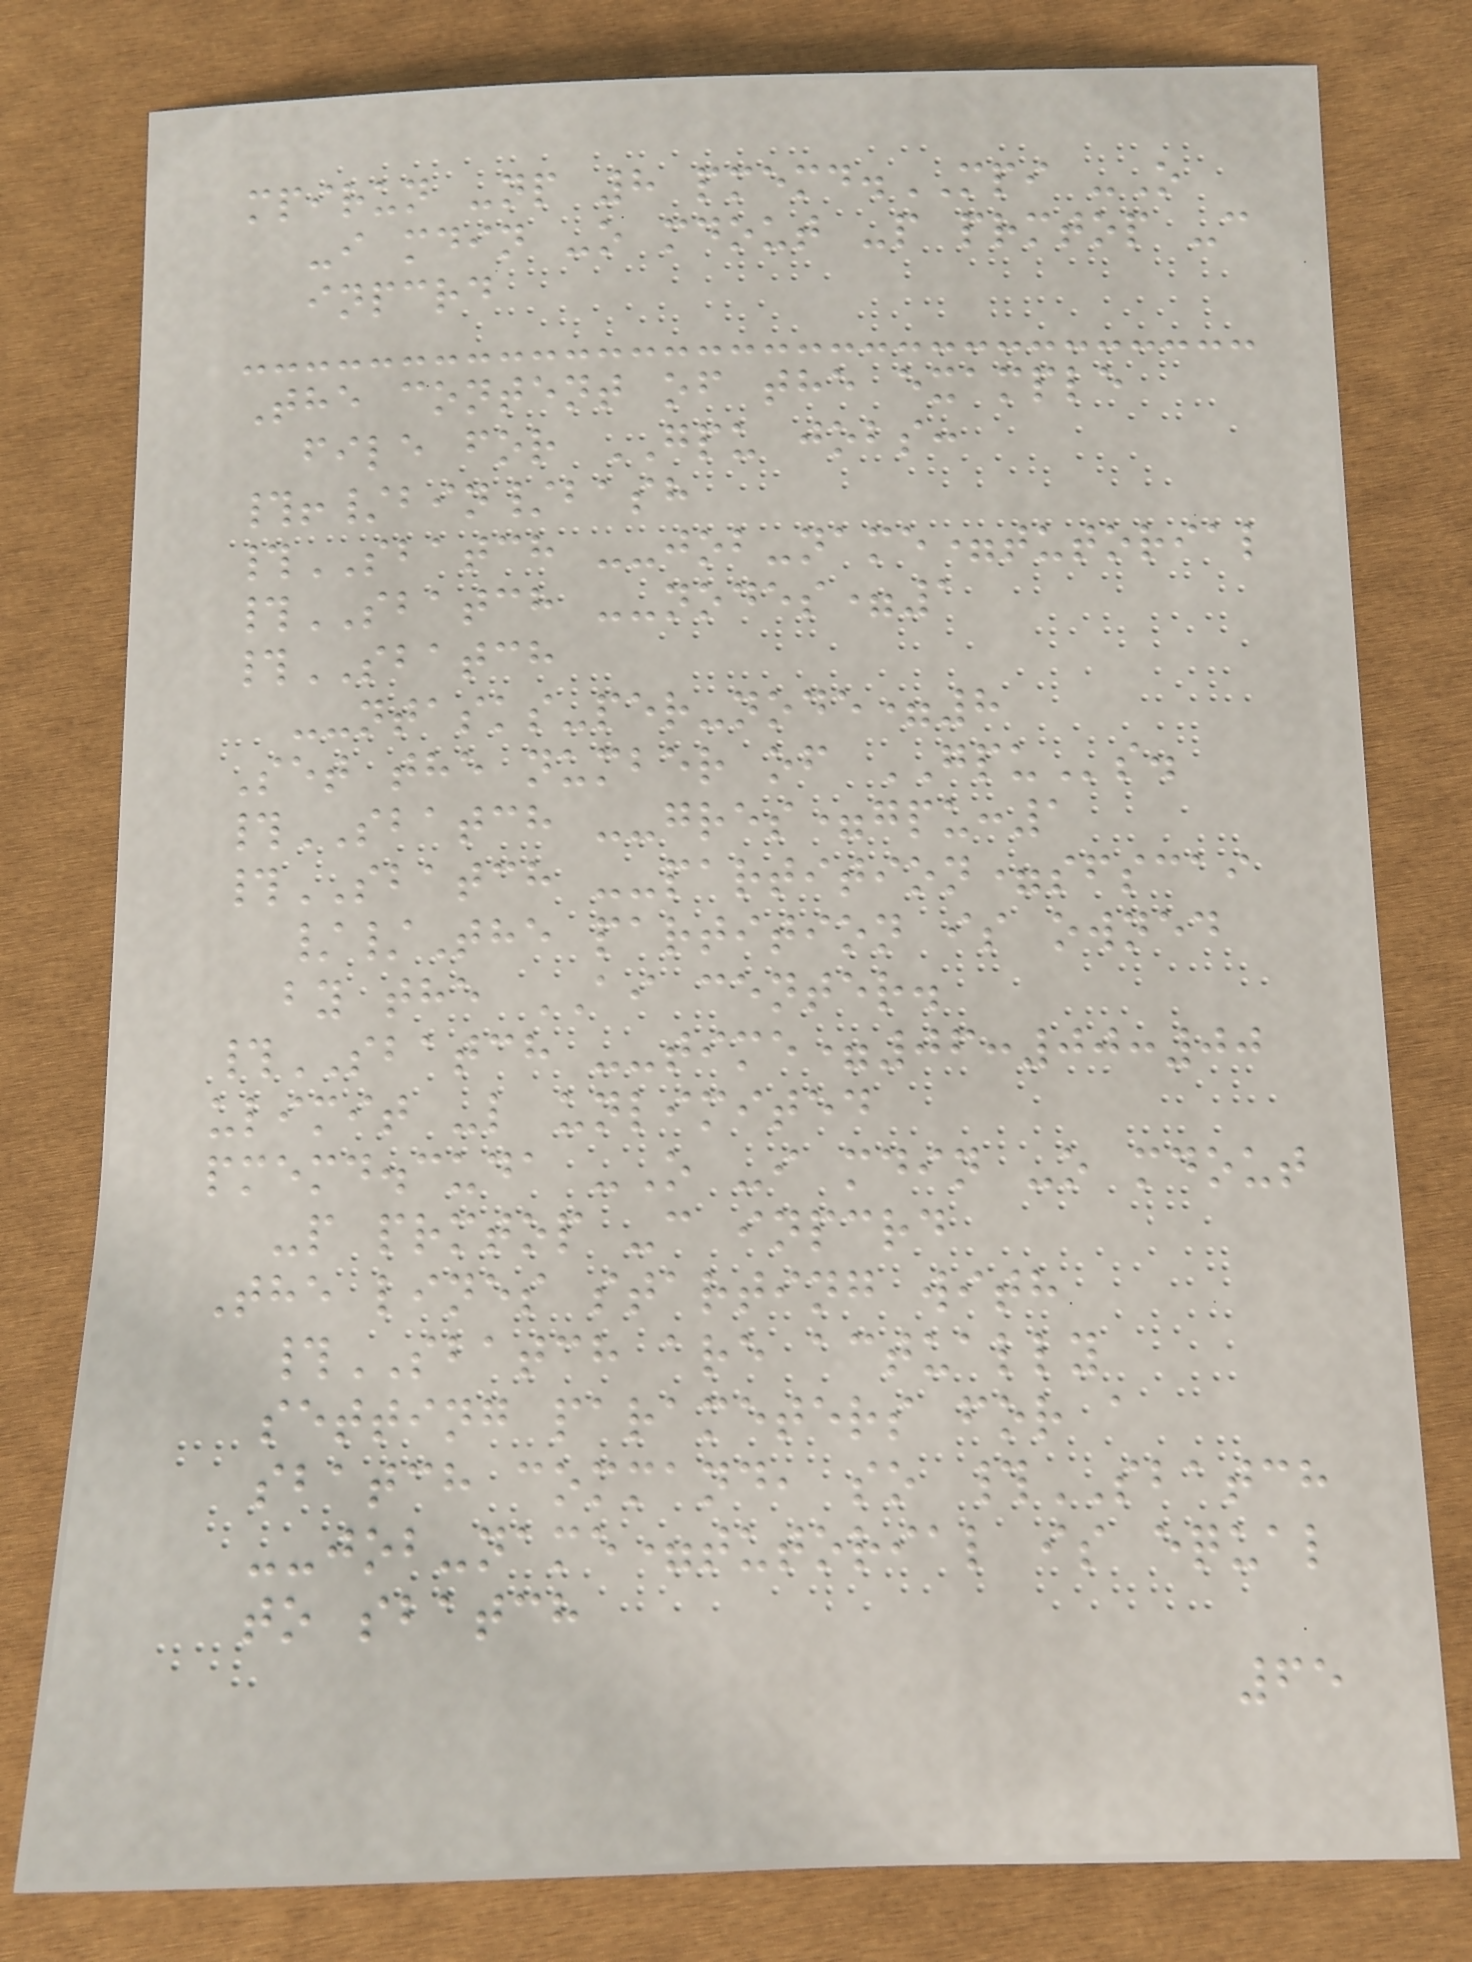mpirun -np 8 pmemd.MPI -O
-i mdin -o mdout -p prmtop -c
inpcrd
The content of the example
file for GPU jobs:
#!/bin/bash
#SBATCH --job-name=tutorial
#SBATCH --nodes=1
#SBATCH
--ntasks-per-node=8
Set the number of GPUs.
#SBATCH --gres=gpu:1
#SBATCH --partition=sfscai
//The partition is owned
by the AI center.
#SBATCH --time=06:00:00
ulimit -l unlimited
pmemd.cuda -O -i mdin -o mdout
-p prmtop -c inpcrd
The lines starting with
#SBATCH are actually
setting parameters for a
sbatch command, so #SBATCH
--job-name=tutorial is equal
to sbatch
65
